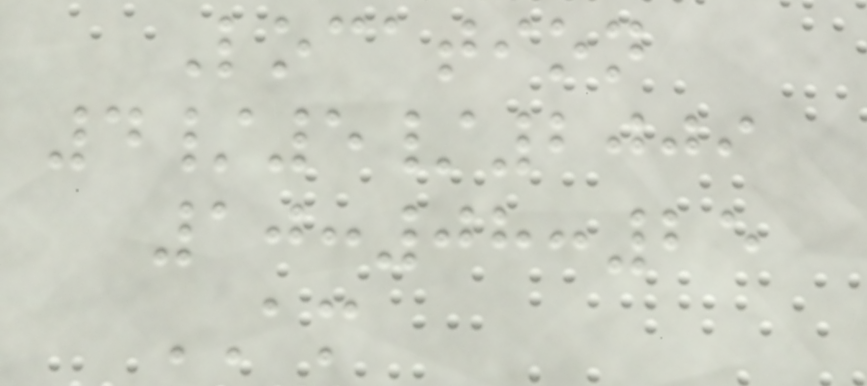Location
4/5/2009
10:08:25
AM
